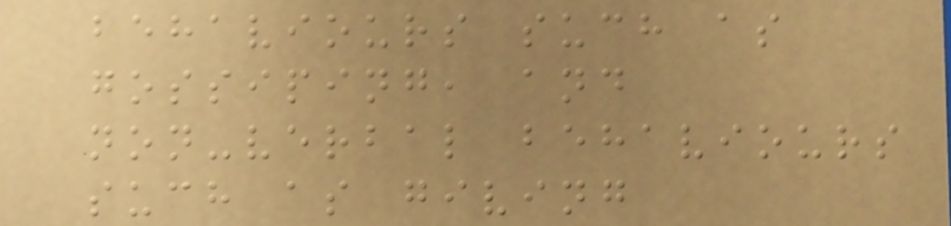behaviours such as
gossiping, and
non-verbal behaviours
such as giving
